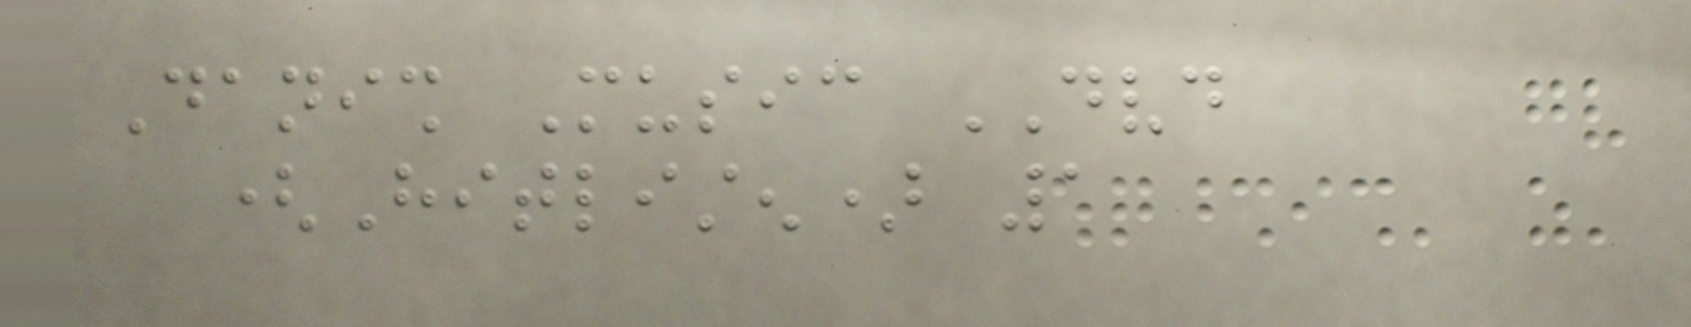Danish Music DVD
(Hitlisten) 1
